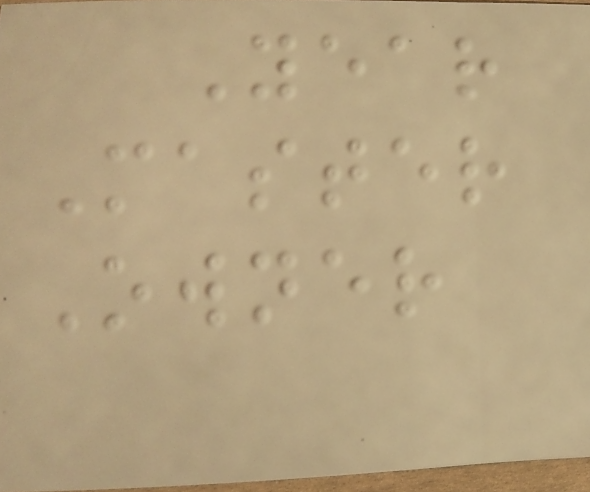Year
Master
Owner
